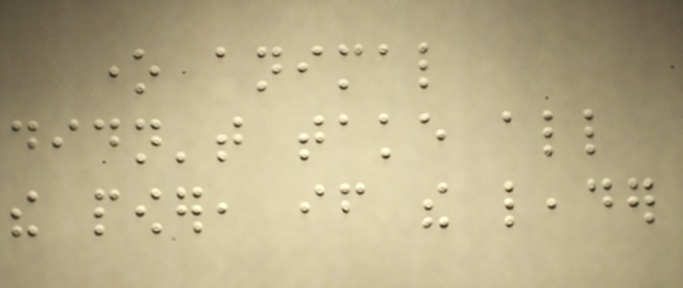one animal
didn't take all
the power, if the leader
